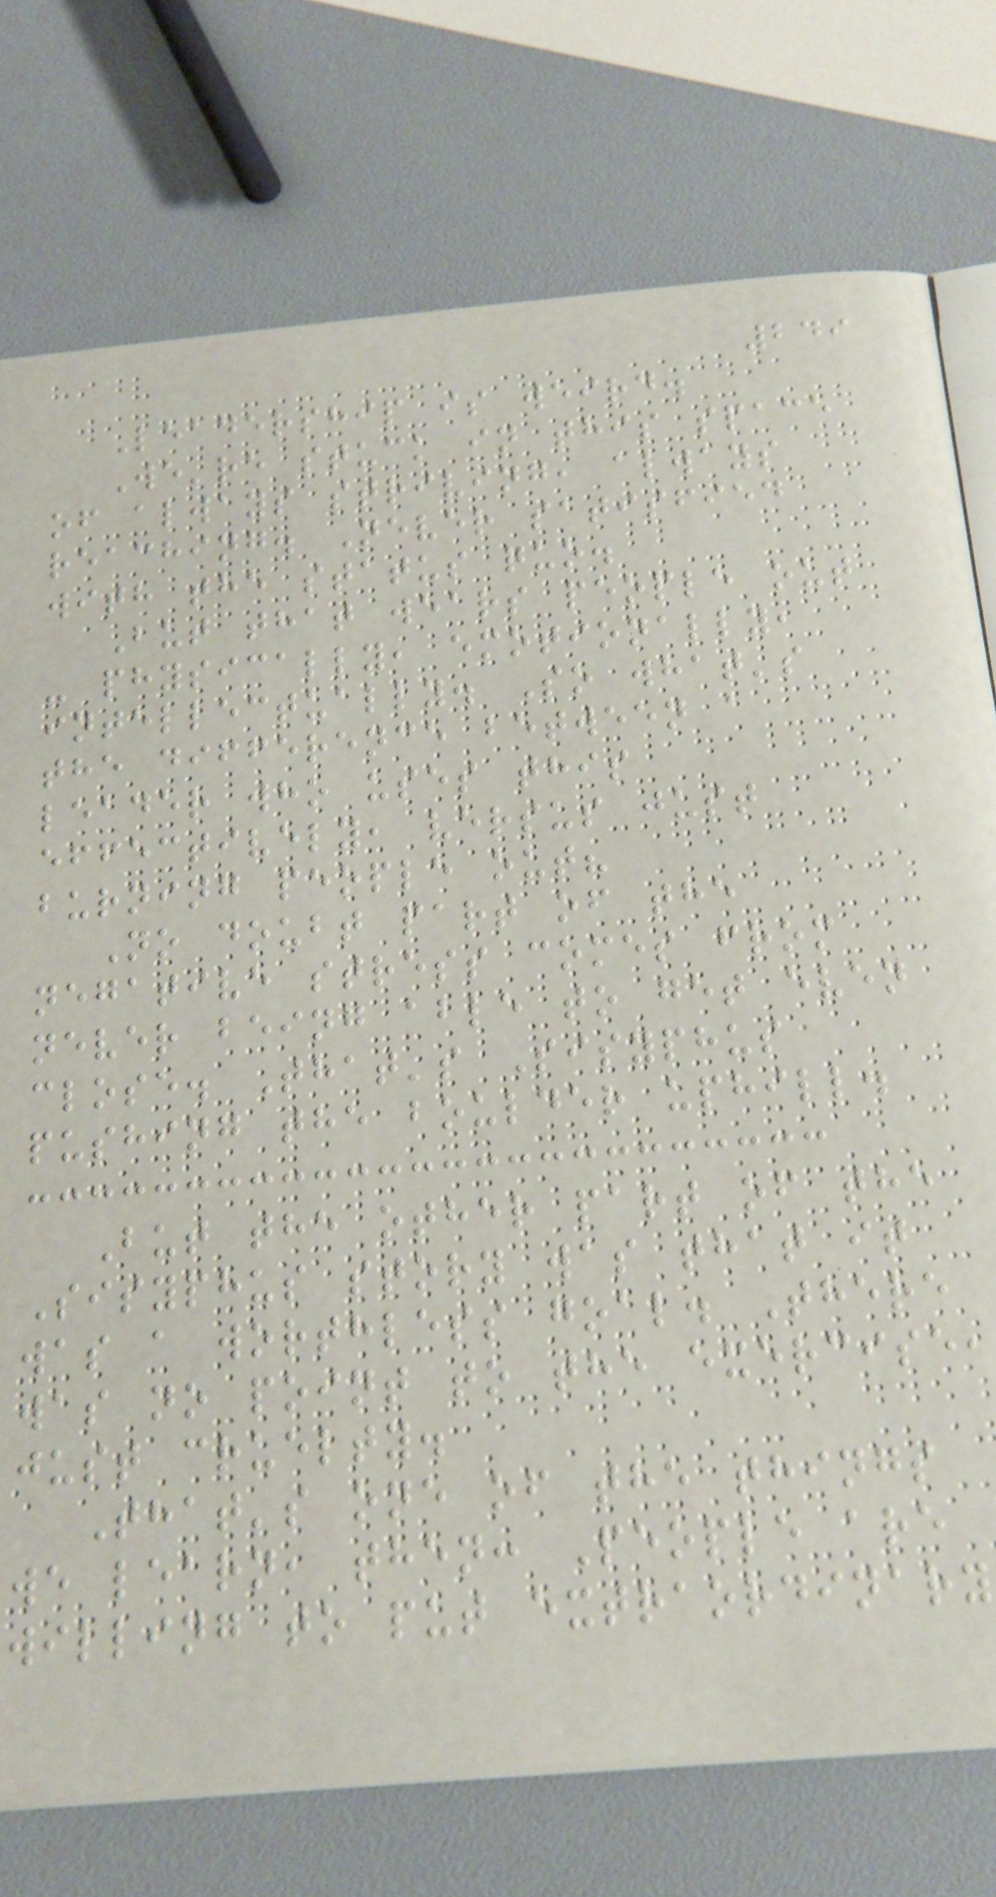249
Leadership is weird.
We're stuck in this space
of always striving, always
reaching. Never satisfied
with the status quo.
But that wears people out
- physically, emotionally,
intellectually. So what's
the difference between a
leader who uses this
effectively, versus just
burning people out?
No doubt part of the
negative stress comes from
never being able to get even
close. That's Sisyphus
pushing the boulder uphill.
But the other part of the
Sisyphus story was that it
was a worthless goal. There
was no point to the exercise,
just cruelty.
That's one of the things
we learn, then: People are
willing to put extraordinary
